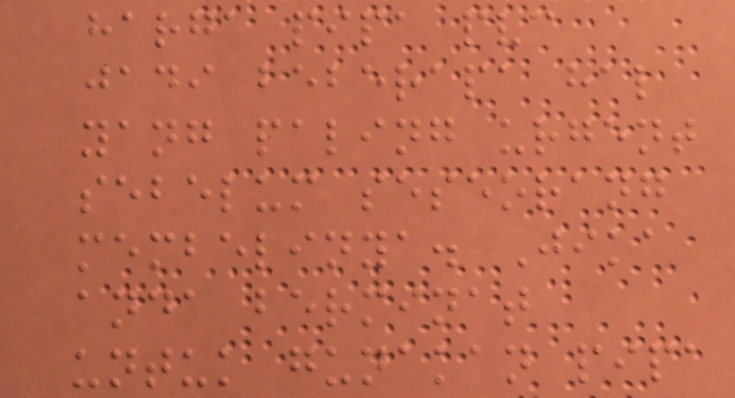harga pipa pvc
jadi beberapa hal
yang paling urgent
sebelum seseorang
membelinya. Jika
anda berminat
untuk gunakan pipa
